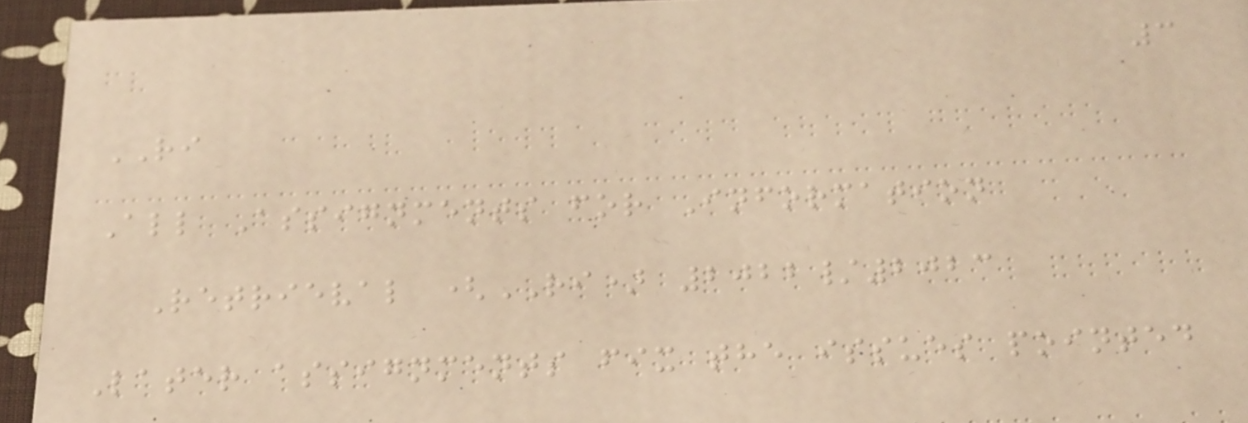3
RI
All Assignments for Information
Retrieval (RI) 2022/2023
Later assignments fix the issues pointed
